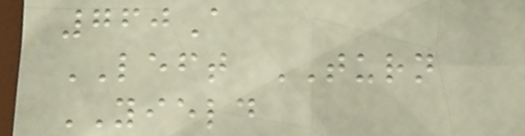760A
LEFT TURN
YIELD
